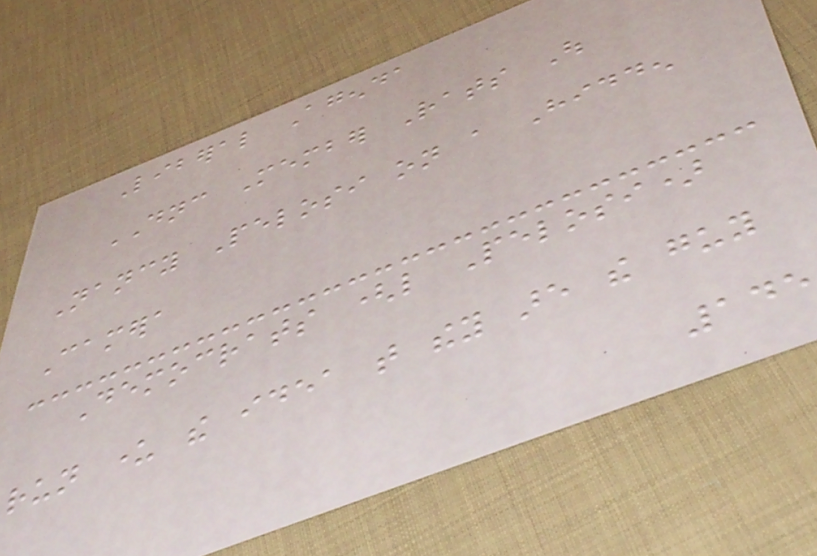Liberal Agenda
DNC Member Rats Out
Nancy Pelosi on a Hidden
Camera
Democrats (like Pelosi)
run under the idea that they are the guy
145
